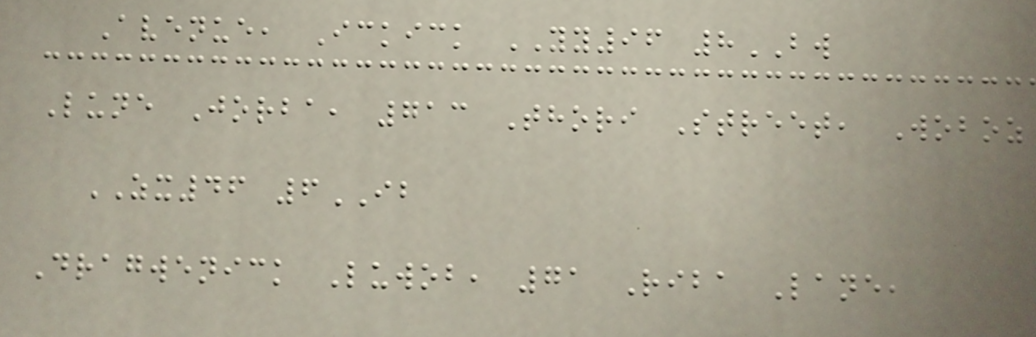Avenue, Ickick YY96 8BW
Lune Jorba, 713 Thori Street, Woboz
ZX46 6IB
Dragwenick Luwob, 71 Riba Lane,
